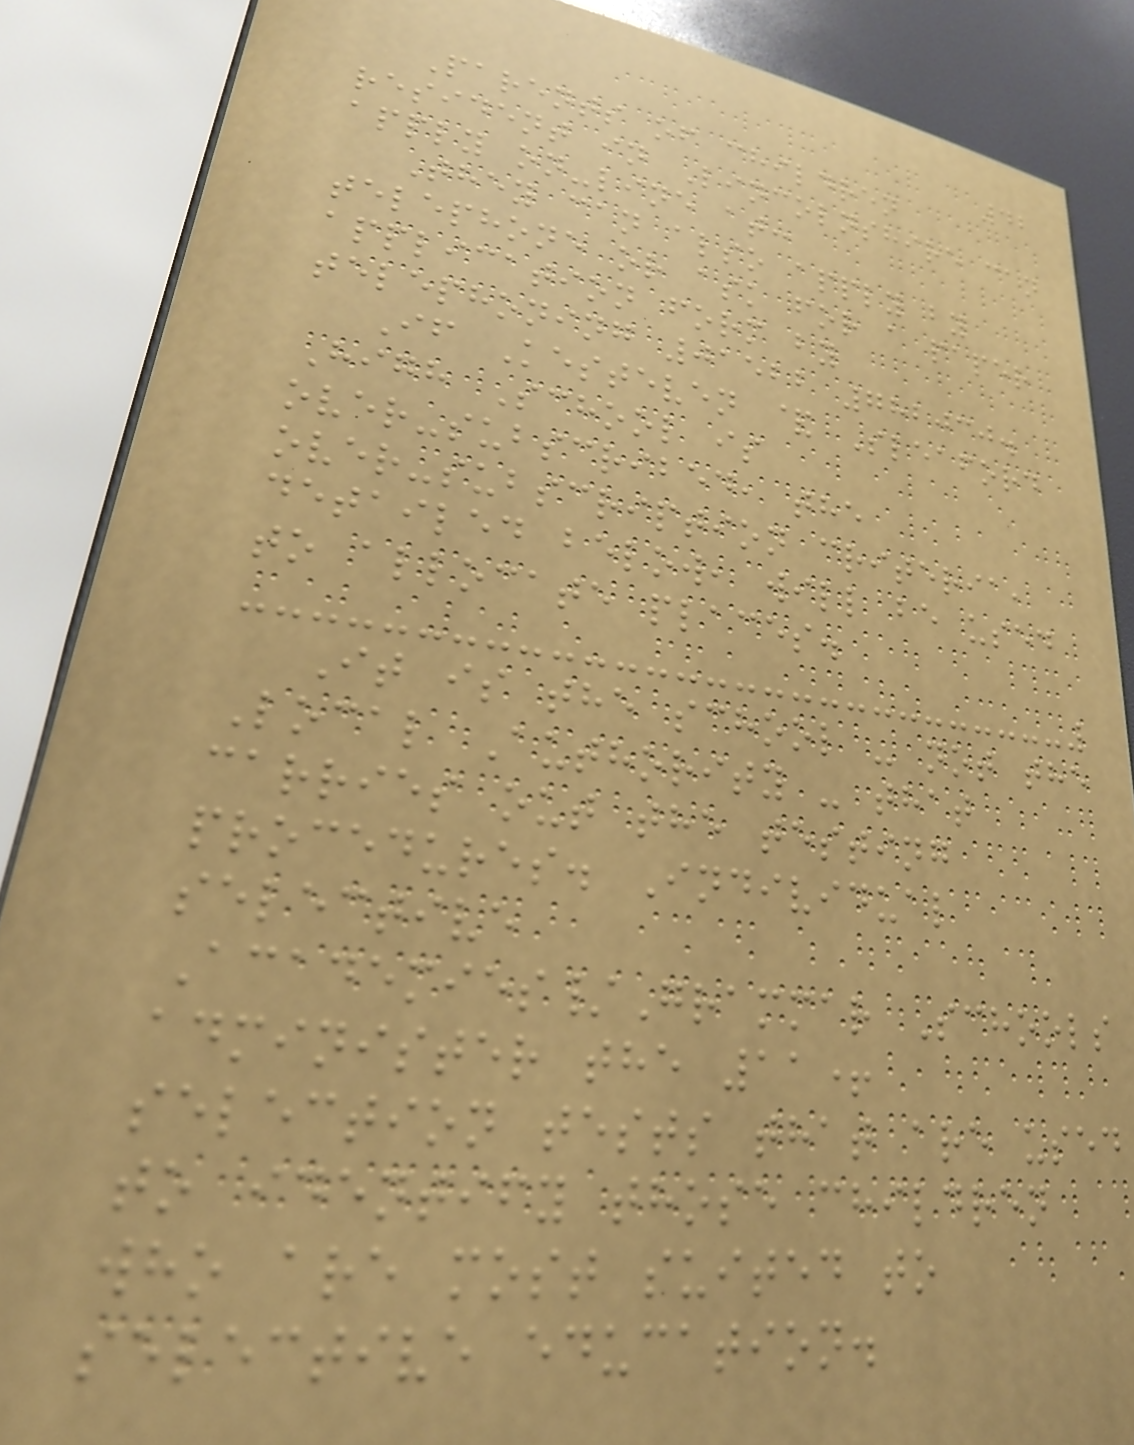42
Parents of children
resident in Lincolnshire can
apply on-line at:
They can also apply by
telephone or ask for a paper
application form by
telephoning 01522 782030.
If Kesteven & Sleaford
High School is
over-subscribed, the
over-subscription criteria,
detailed below, will be used
to allocate places.
It is the school - not the
Local Authority - that
carries out the testing
procedures. Individual
selective
Academies/Grammar Schools
administer the 11+
selection tests that are used
to identify those children
who are most suited to
selective education.
